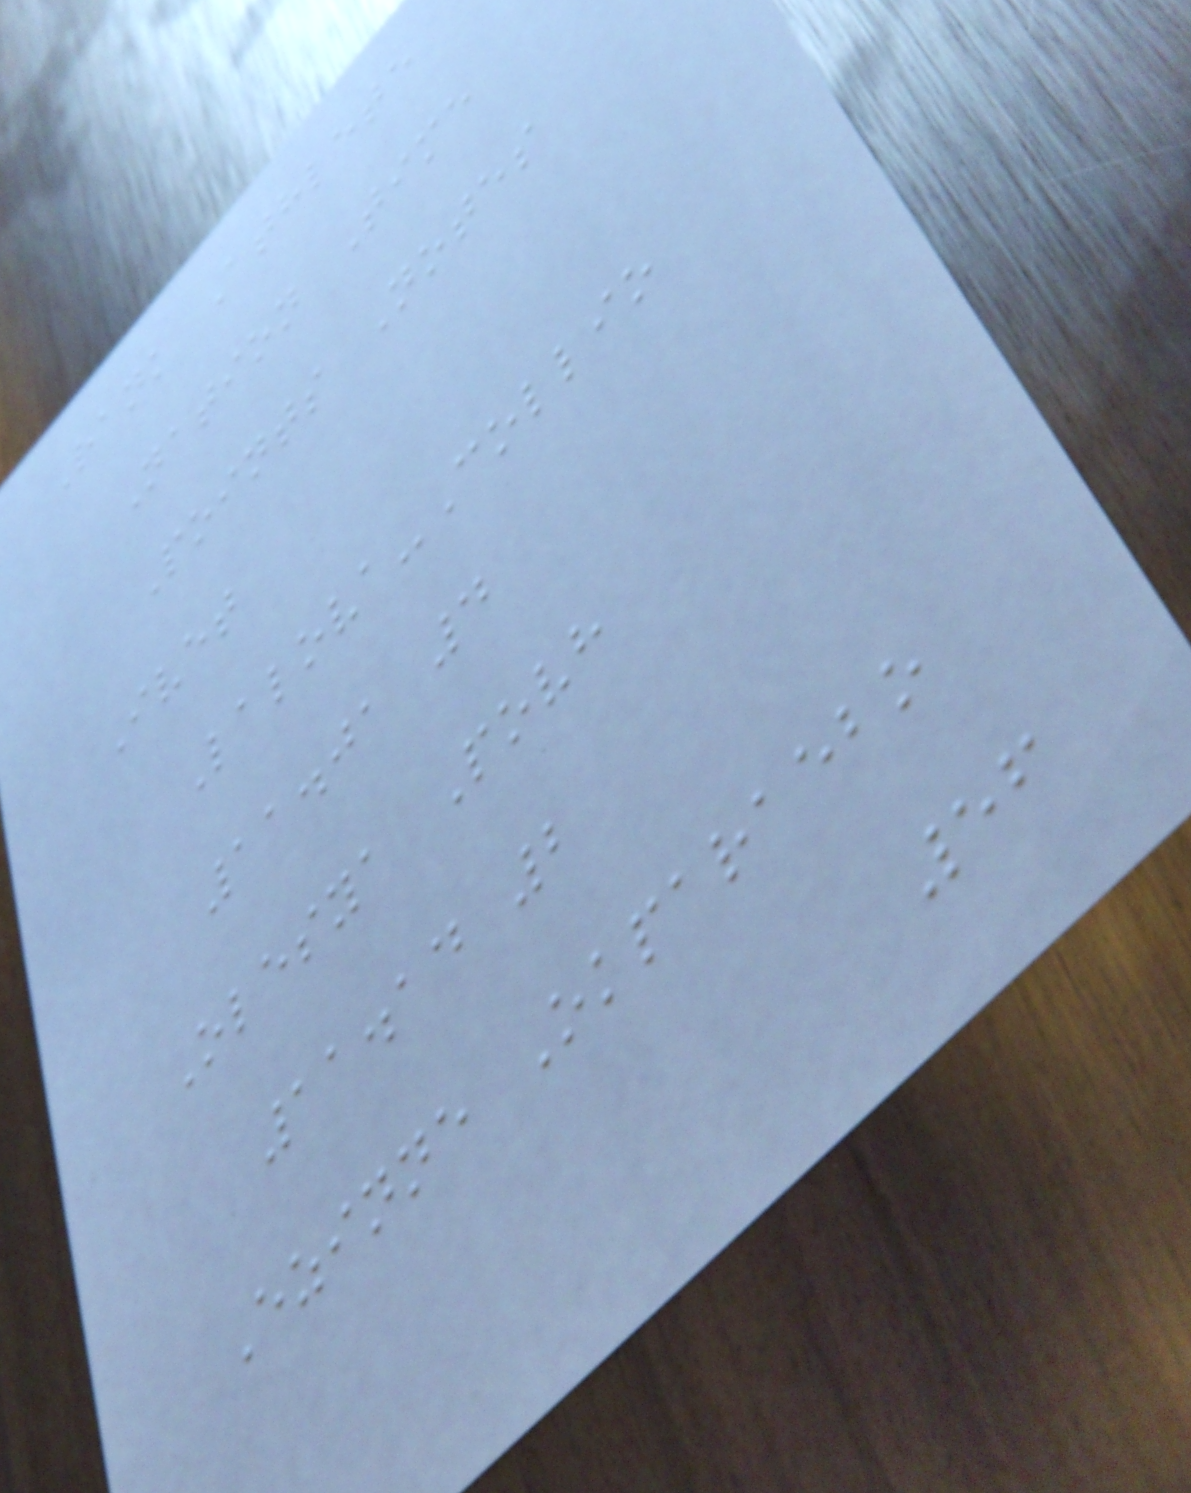Rank Athlete
Nation Time
Points Notes
Ivet
Lalova-Collio
11.01 4
Olesya Povh
11.14 2
Ezinne Okparaebo
56
